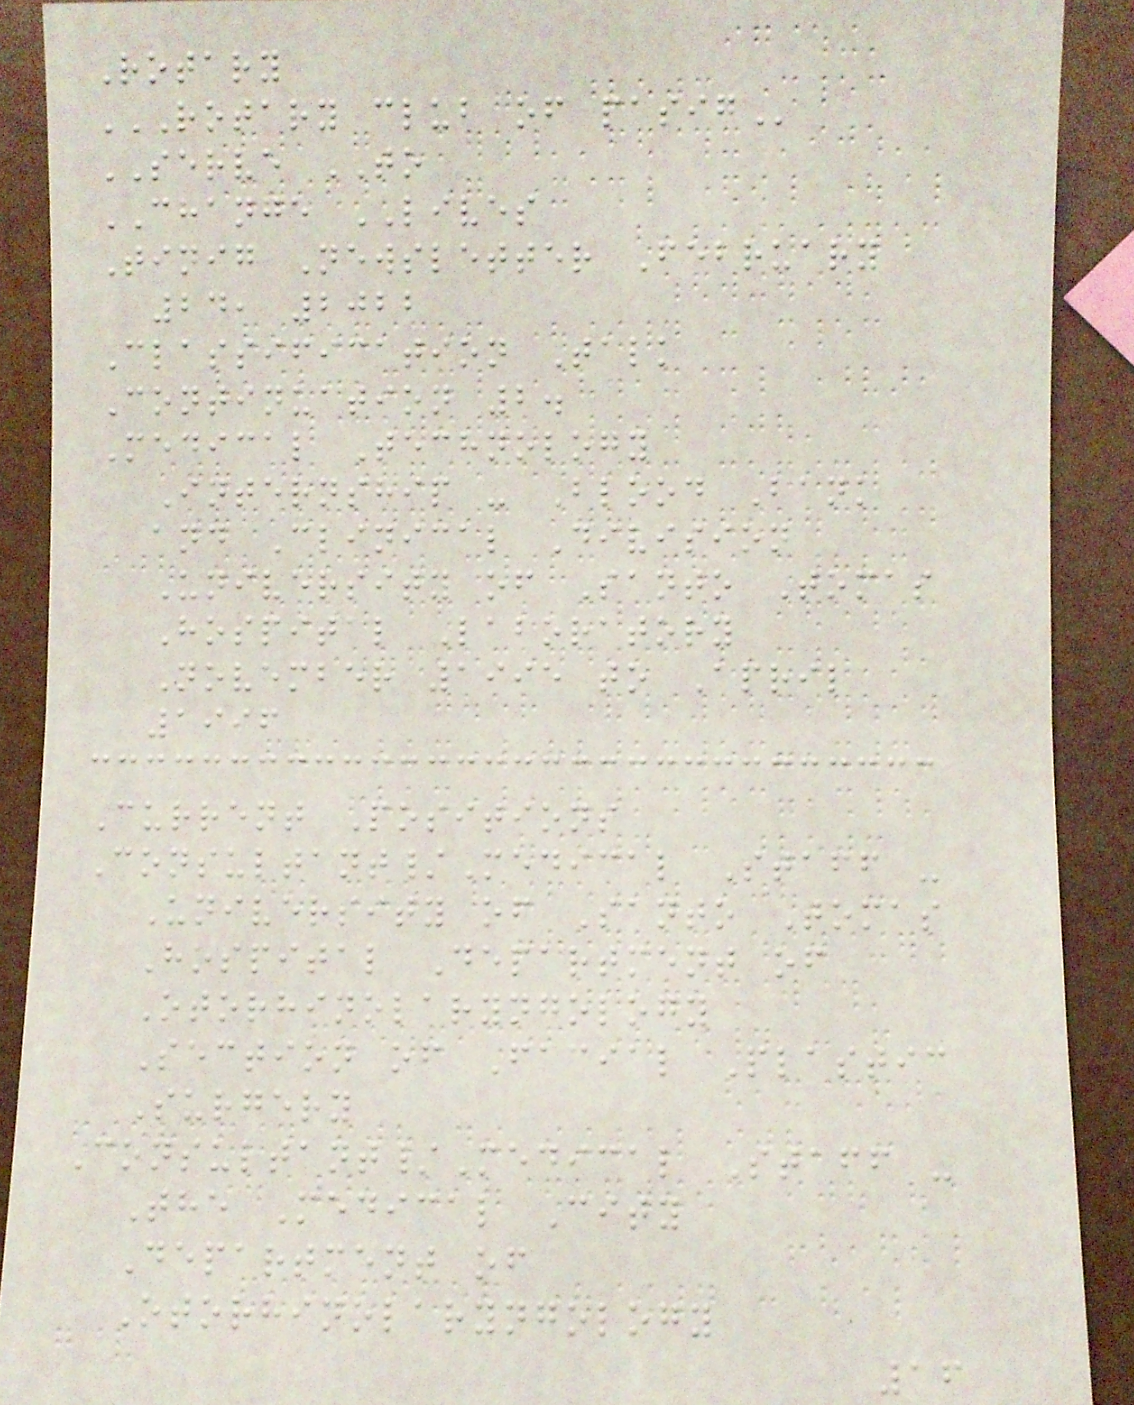Rotary
ROTARY CLUB OF PASIG
SERVE TO
CHANGE LIVES
Tinig Newsletter February
24, 2022
Classification Talk
Continuation 2.
Medical Technology
Internship - Blood Bank
and Clinical Division
University of Santo Tomas
Hospital Laboratory
November 1995 to April
1996
Current Positions
Consultant/Medical Staff -
University of Santo Tomas
Hospital Department of
Otorhinolaryngology
Section of Facial Plastic
Surgery
Consultant/Medical Staff -
The Medical City
Department of
Otorhinolaryngology
16
